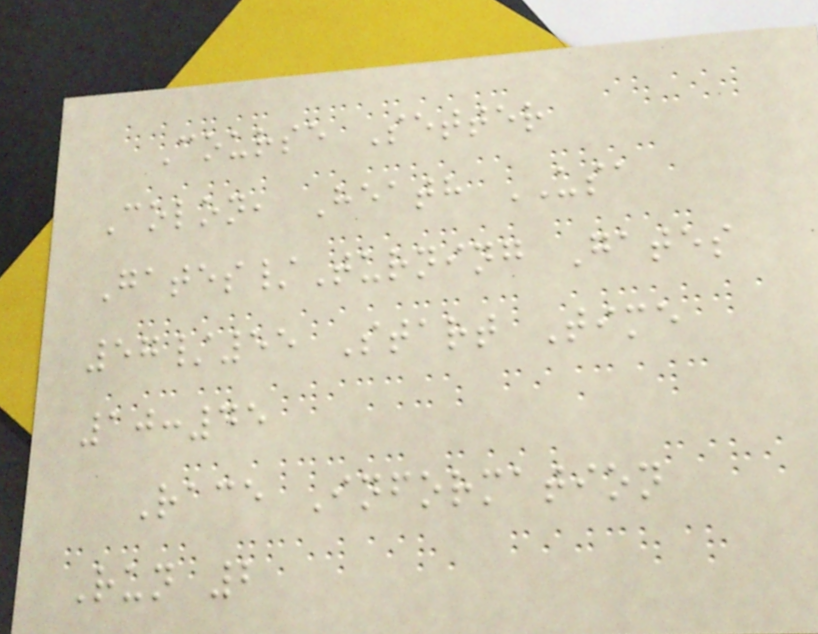Course Setter
Colon, Heath USA
Gates/Turning Gates
57/55 Start Time
10:45
Race Information
Run 2
